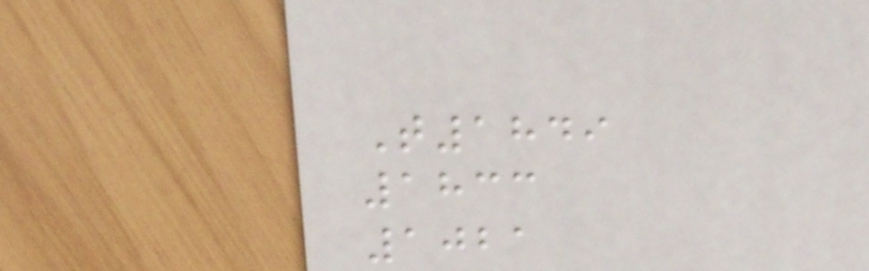T1849
1833
1021
